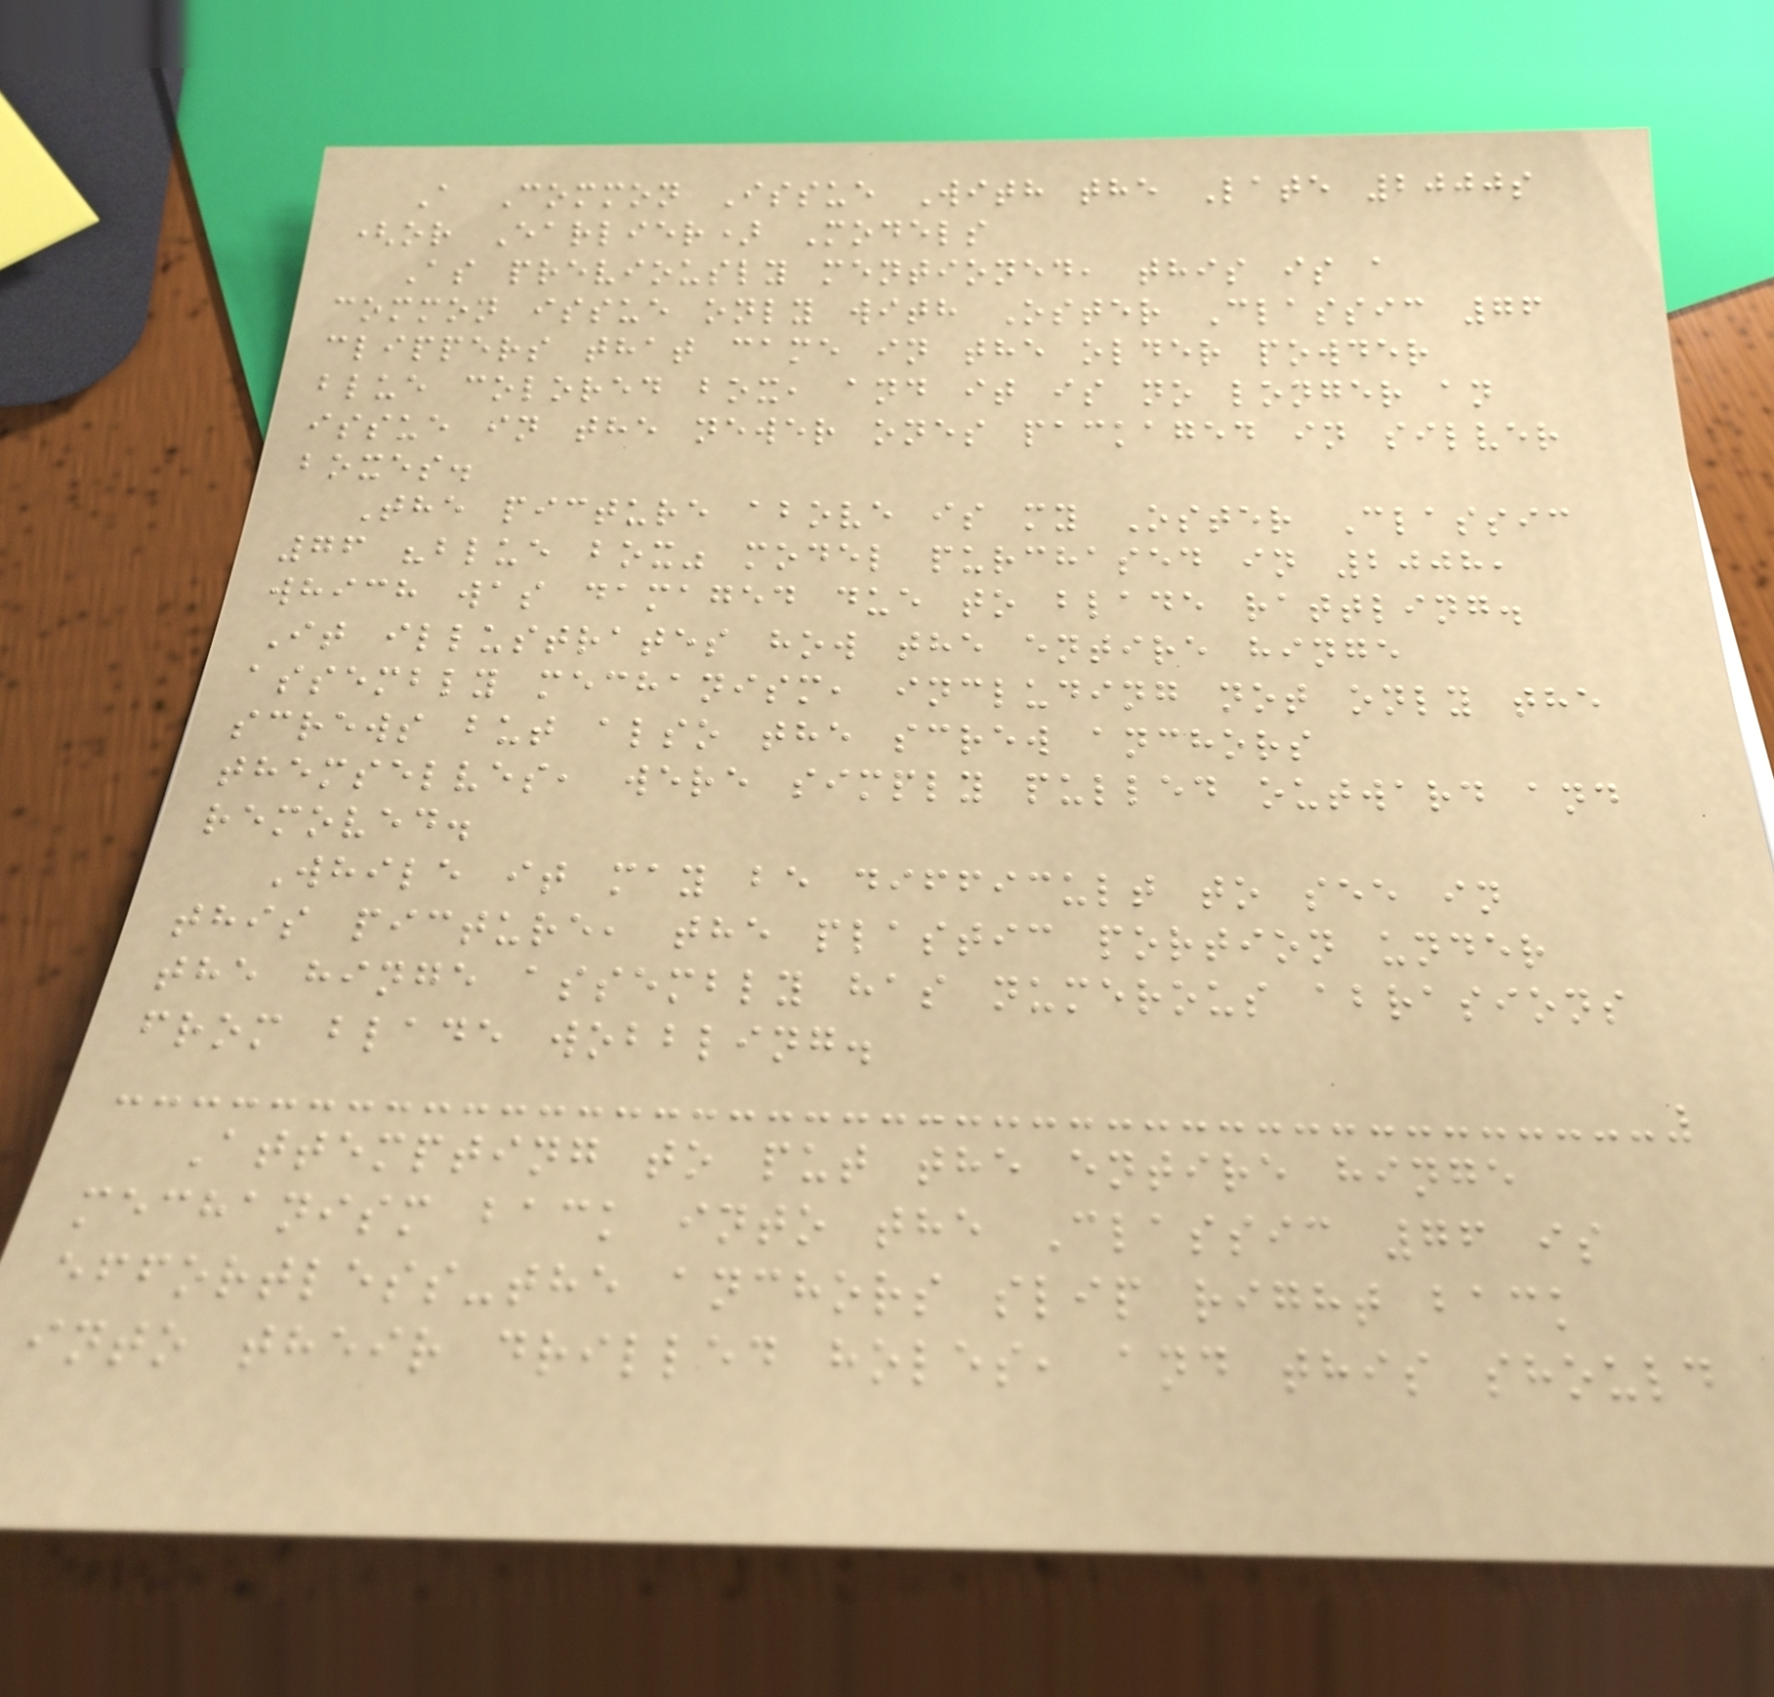A Common Issue With the Late 2000s
(or Earlier) Models
As previously mentioned, this is a
common issue only with Oster Classic 76
clippers that came in the older powder
blue colored box, and it is no longer an
issue in the newer ones packaged in silver
boxes.
The picture above is my Oster Classic
76 "blue box" model purchased in 2008,
which was damaged due to blade rattling.
It illustrates how the entire hinge
assembly mechanism, including not only the
screws but also the screw anchors
themselves, were simply pulled outward and
removed.
While it may be difficult to see in
this picture, the plastic portion under
the hinge assembly has numerous abrasions
from blade wobbling.
Attempting to put the entire hinge
mechanism back into the Classic 76 is
effortless-the anchors slip right back
into their drilled holes, and this should
